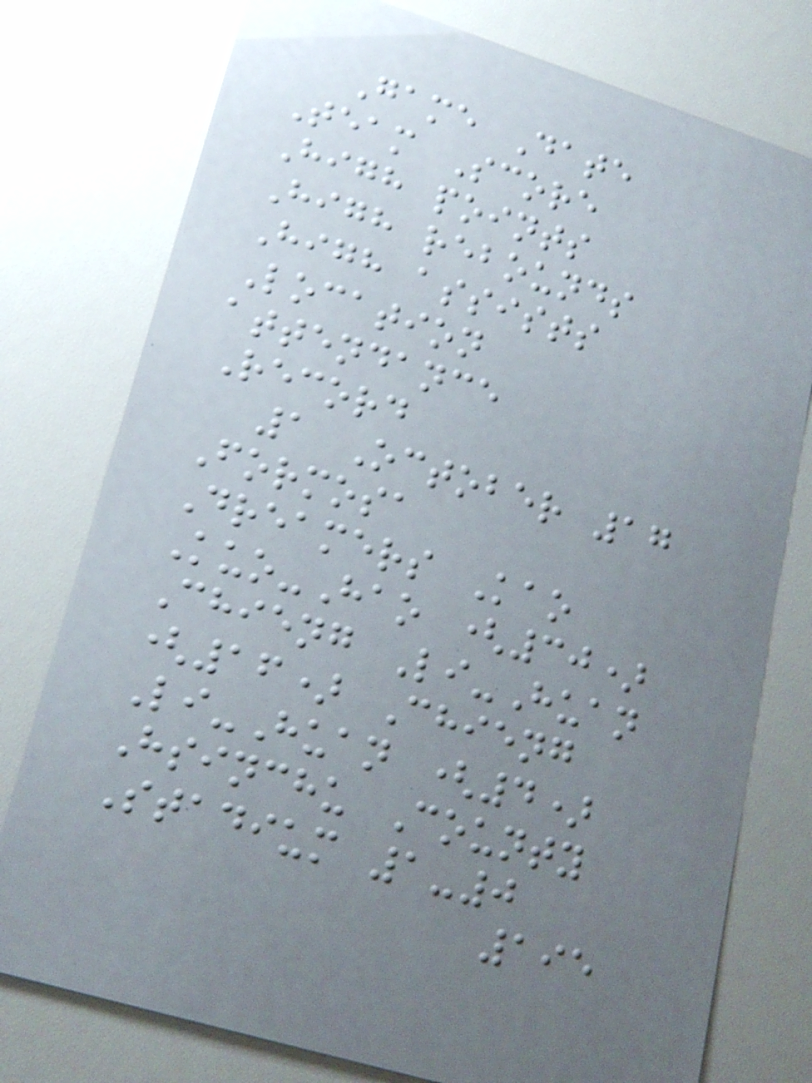Game Date
Team Score
High points
High rebounds
High assists
Location
attendance
Record
1 October 17
Formosa
Dreamers Kao
Kuo-Hao (30)
Chieng Li-Huan
(16) Chieng
Li-Huan (4)
Hsinchu County
Stadium 1-0
195
